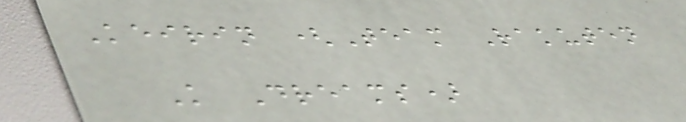Keirin (Team Rakuten
K Dreams)
